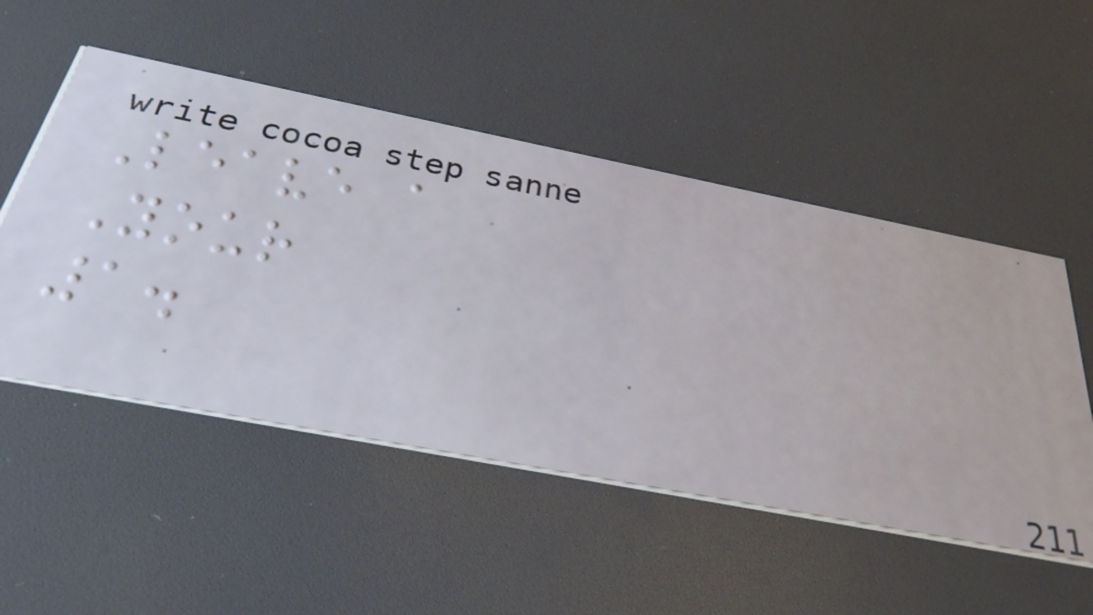Leave a
Your
1.
